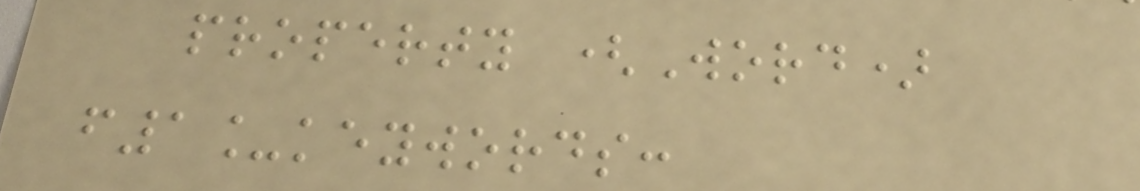property (Word)
f1_keywords:
